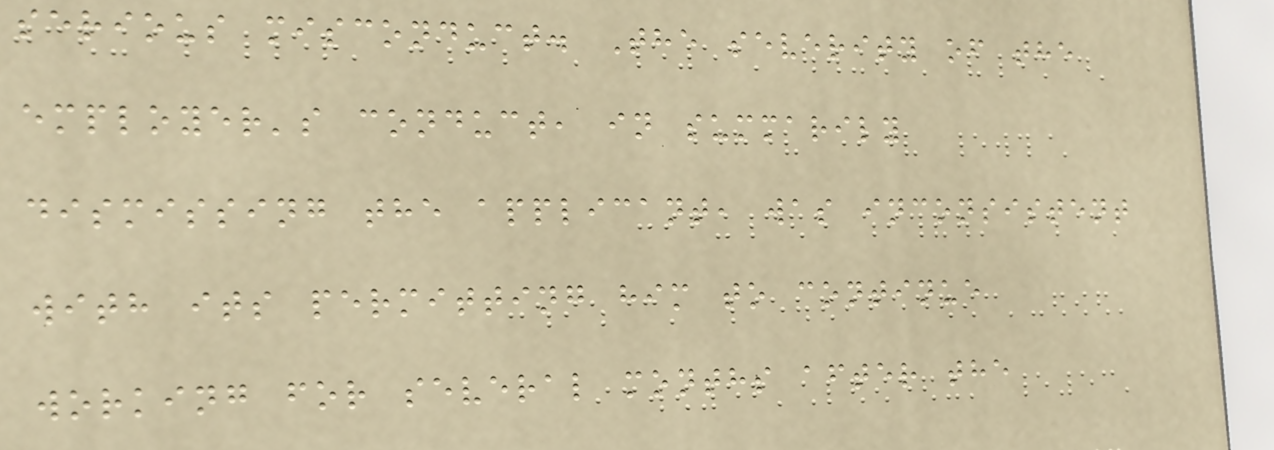serious misconduct. The severity of the
employer's conduct, in summarily
dismissing the applicant, was inconsistent
with its permitting him to continue
working for several months after the
